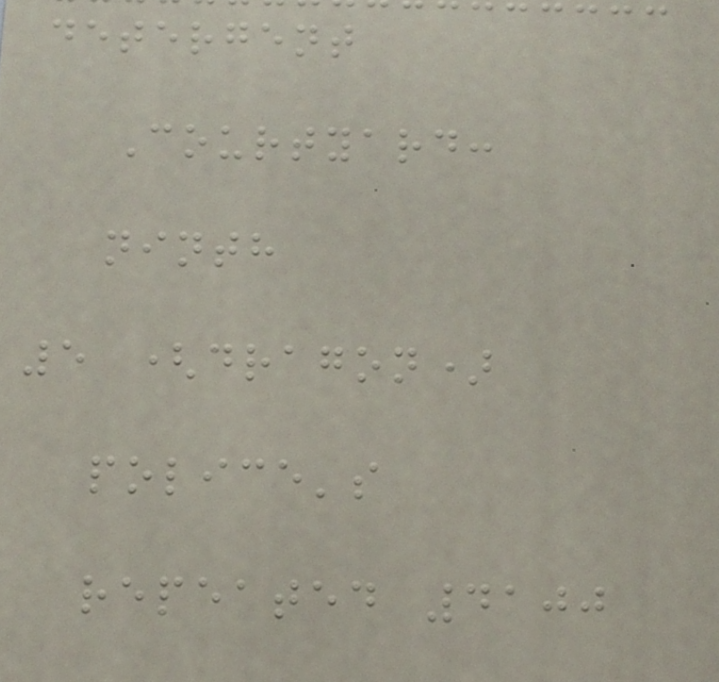detergent
Courtyard:
ninth
5 (dragon)
police's
repeated 4100
